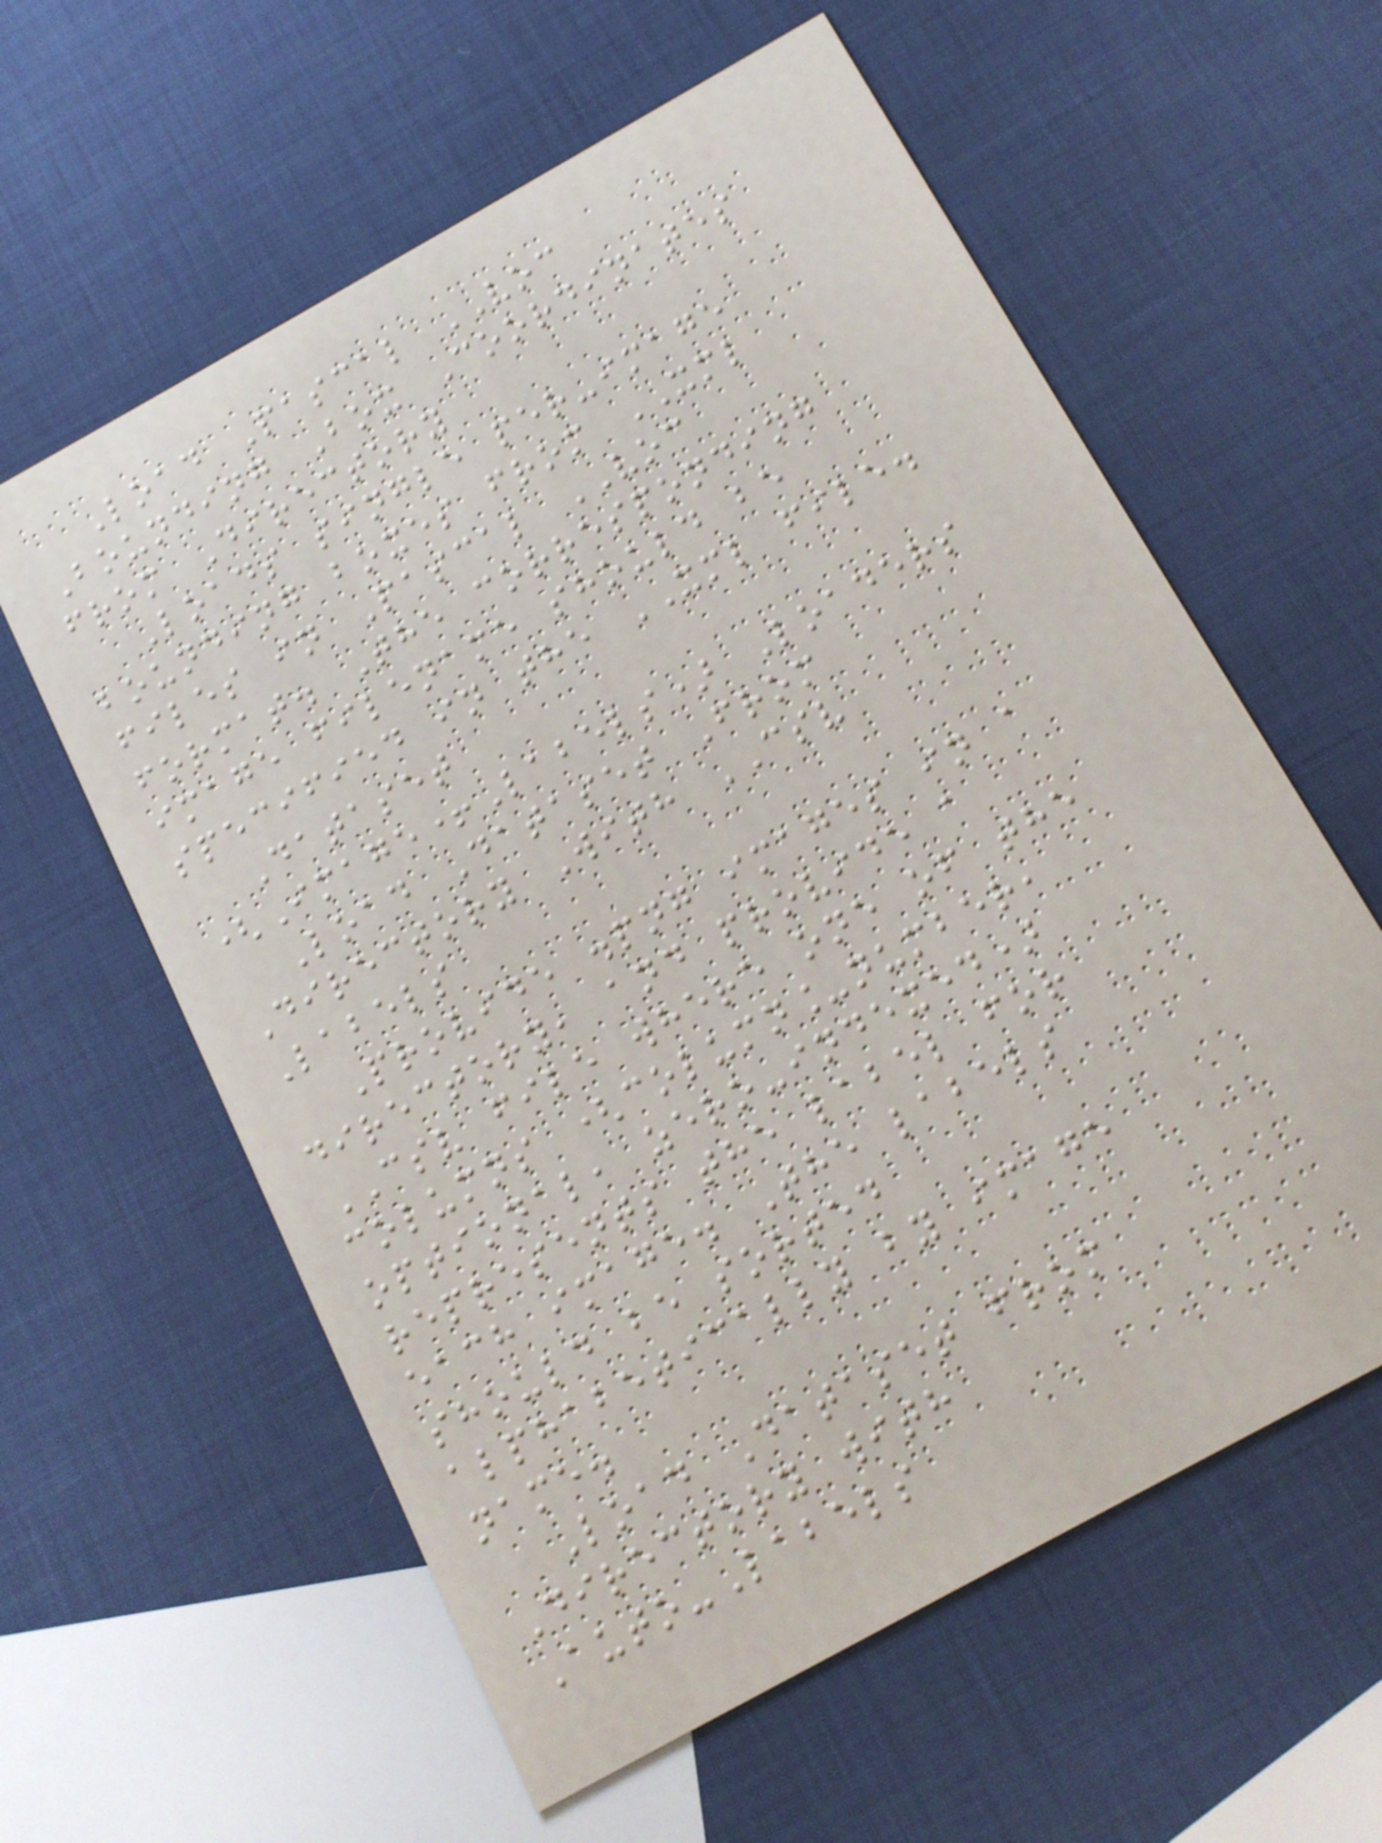Load Pascal VOC
Bounding Box Coordinates
from Directory
Loads single per-image
bounding boxes from XML
files in Pascal VOC
format. The corresponding
image filename should be
specified in the XML file.
Dataset
(Image+Labels) Loaders
Load Dataset From
Directory With CSV
Labels
Provide .png images in a
directory, and provide a
CSV file where one of the
columns (column_number,
optional, zero-indexed)
represents the label for
each image. The labels
should be sorted
alphabetically by image
name.
Load Dataset from
Directory with
Auto-Labels
